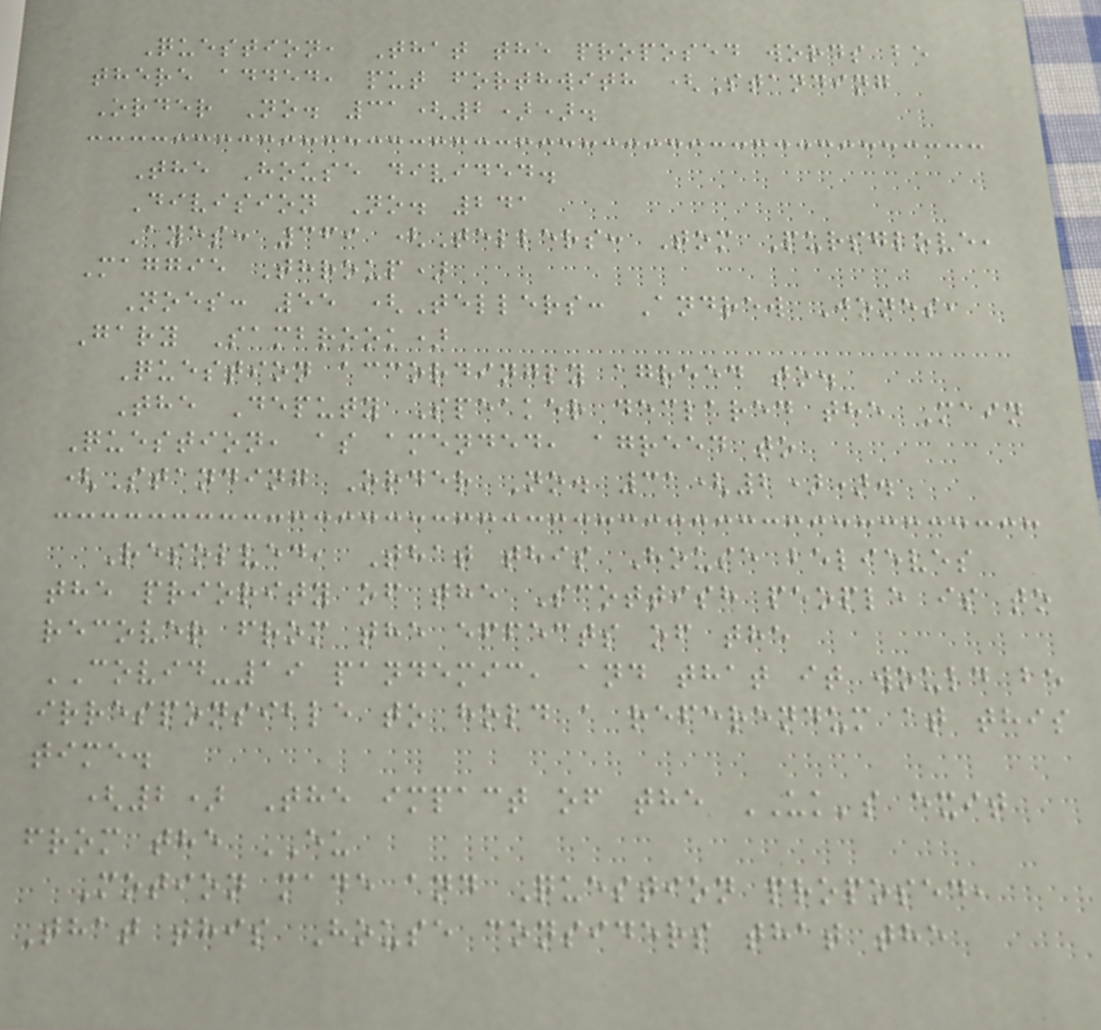Question, That the proposed words be
there added, put forthwith (Standing
Order No. 31(2)).
The House divided.
Division No. 241
Ayes: 369 (Tellers: Tom Pursglove,
Maggie Throup)
Noes: 55 (Tellers: Andrew Jones,
Gary Sambrook)
Question accordingly agreed to.
The Deputy Speaker declared the Main
Question, as amended, agreed to
(Standing Order No. 31(2)).
Resolved, That this House believes
the priority of the Scottish people is to
recover from the effects of the
COVID-19 pandemic, and that it would be
irresponsible to hold a referendum at this
time.
(2) The impact of the UK's exit
from the EU
Motion made and Question proposed,
That this House considers that the
